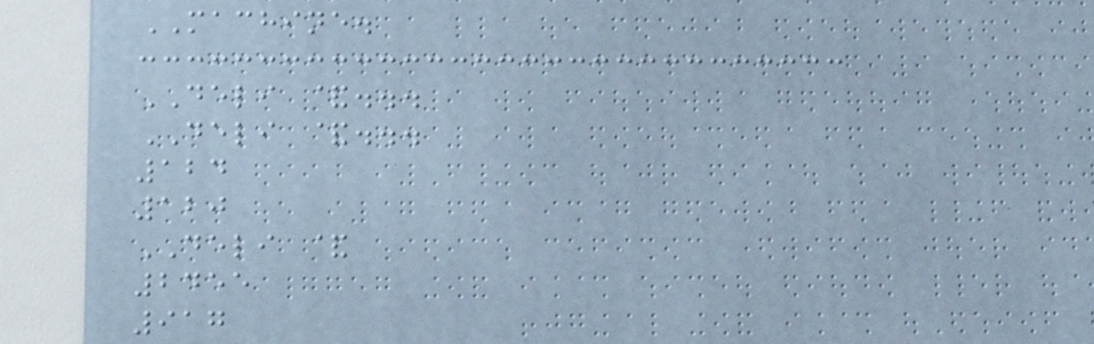MACHINE.
DELI &...
DELI &...
124
120
DELI &
2455
917
